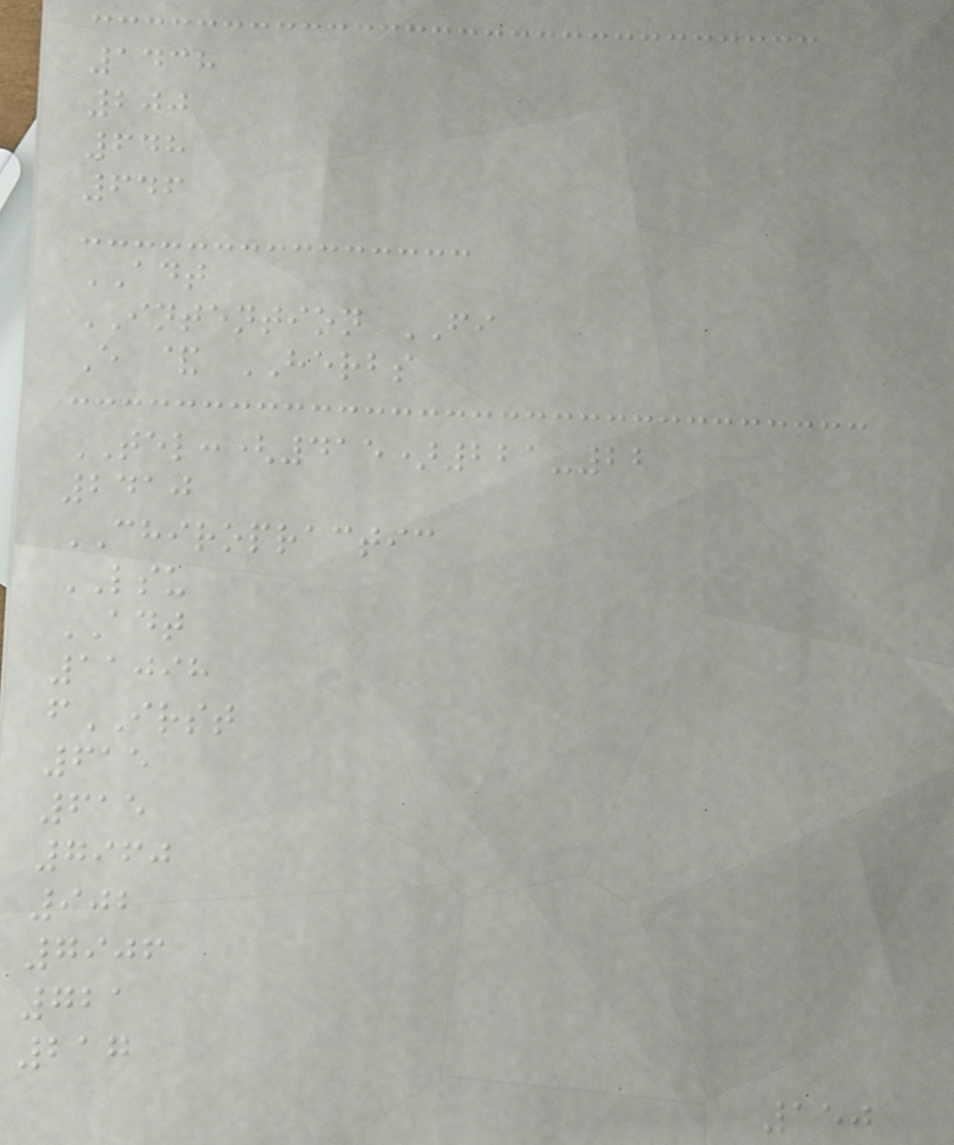1438
200
648
646
ADT
INTENTION FI
E & HERBS
TEL:(415)221-22
2410
CHIROPRACTIC
LSU
ADT
11098
fIRST
615
615
7960
902
7906
721
217
150
